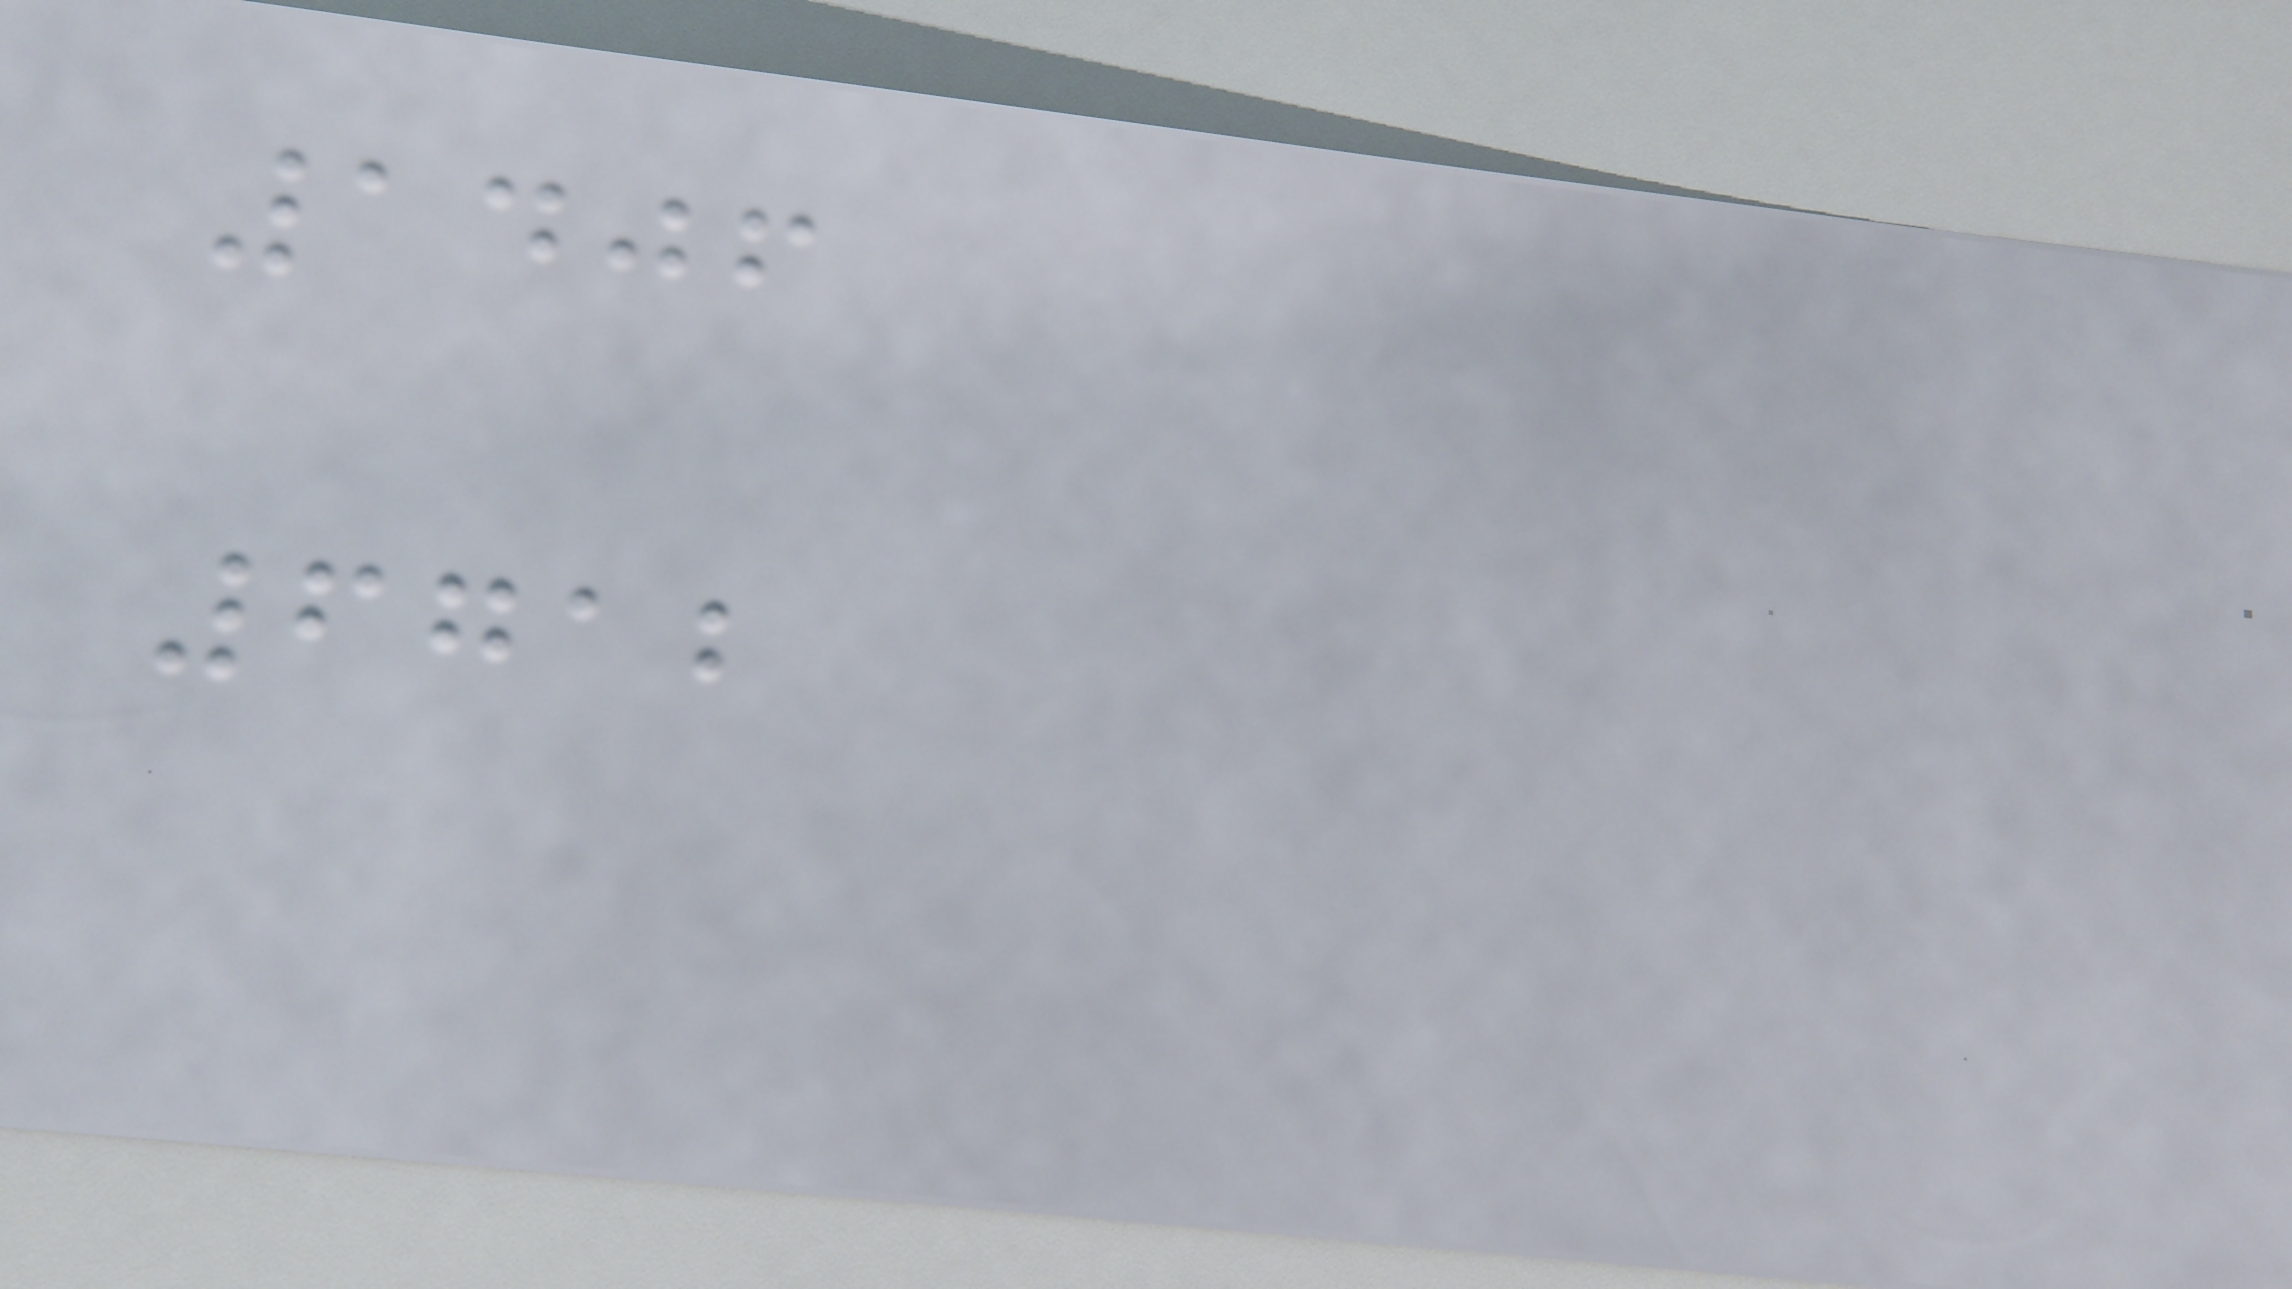1406
6712
